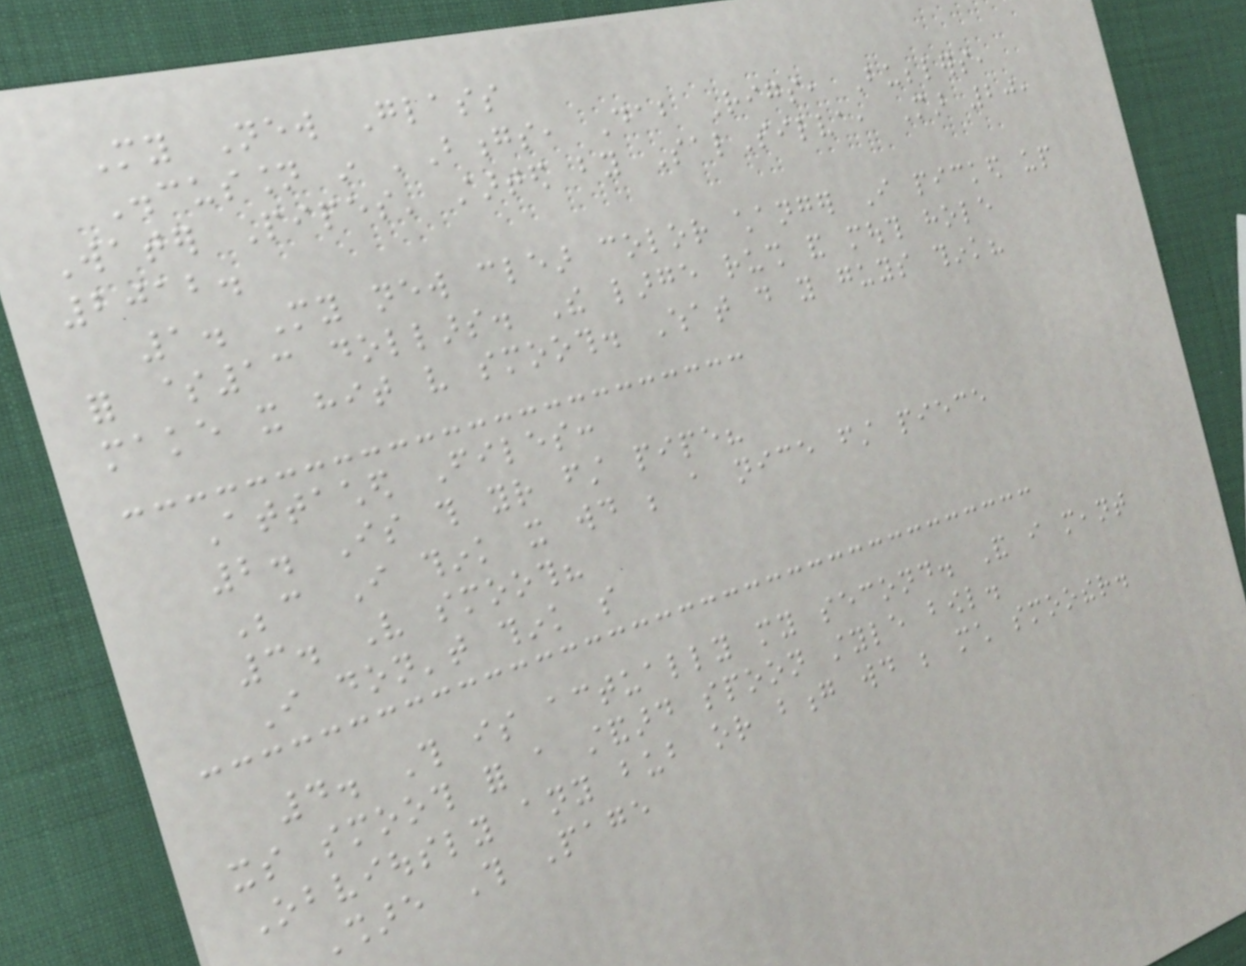My New Glass
Discussion in 'Bongs, Dab Rigs, Bubblers,
Water Pipes' started by SalSilva, Mar 20,
2012.
1. My new clear color changer I picked up
for $13 dollars. The large rush and mouth hole
make it hit very smooth. What do you guys think?
Attached Files:
2. Is this your first pipe?
Because I think it would be a nice first piece
3. Very smooth?
I don't think so
4. This is actually my second. And i meant
its smooth for a standard spoon style bowl.
Obviously any bub or bong would be much smoother.
Share This Page
